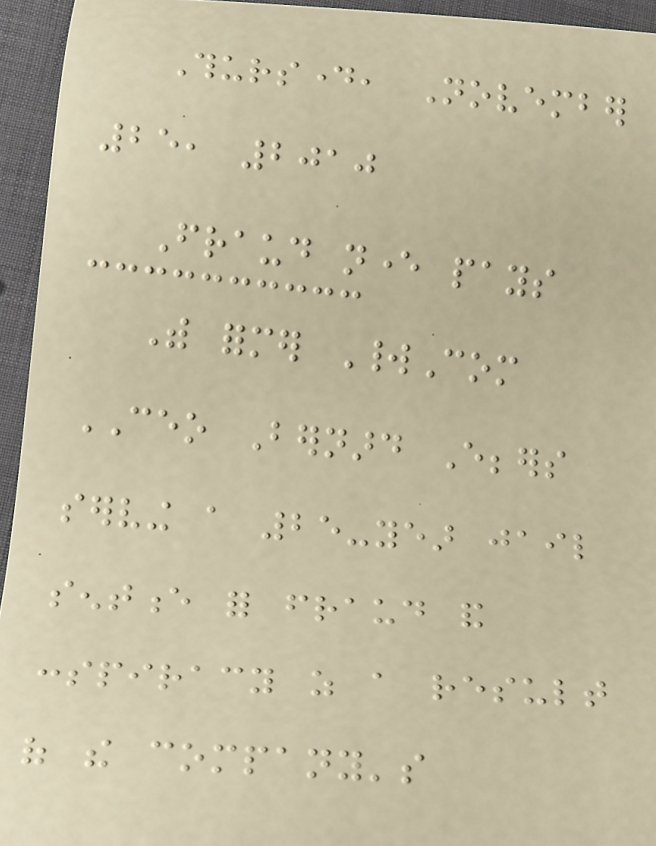Thursday, November
25, 2010
Fraud never pays
With former WorldCom
CEO Bernard Ebbers
serving a 25-year jail
sentence for fraud and
conspiracy as a result
of the company's
